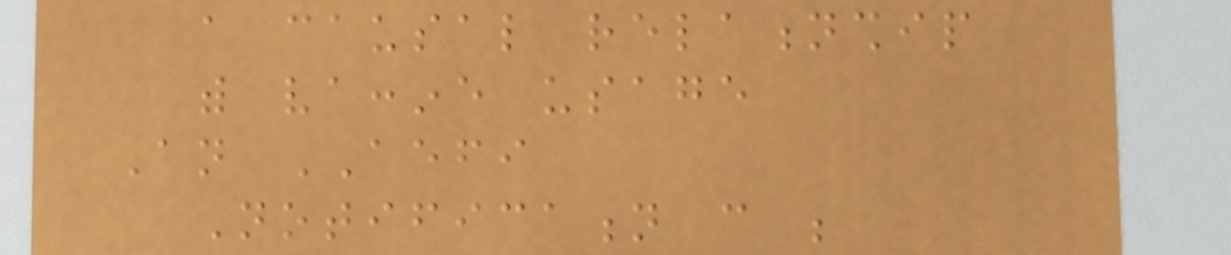a causal relationship
with vaccine usage
An AEFI
Notification can be
